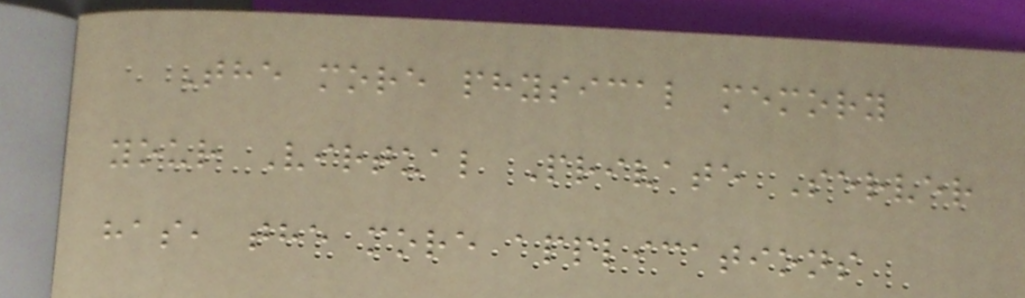The more physical memory
your Virtual Private Server
has, the more applications
